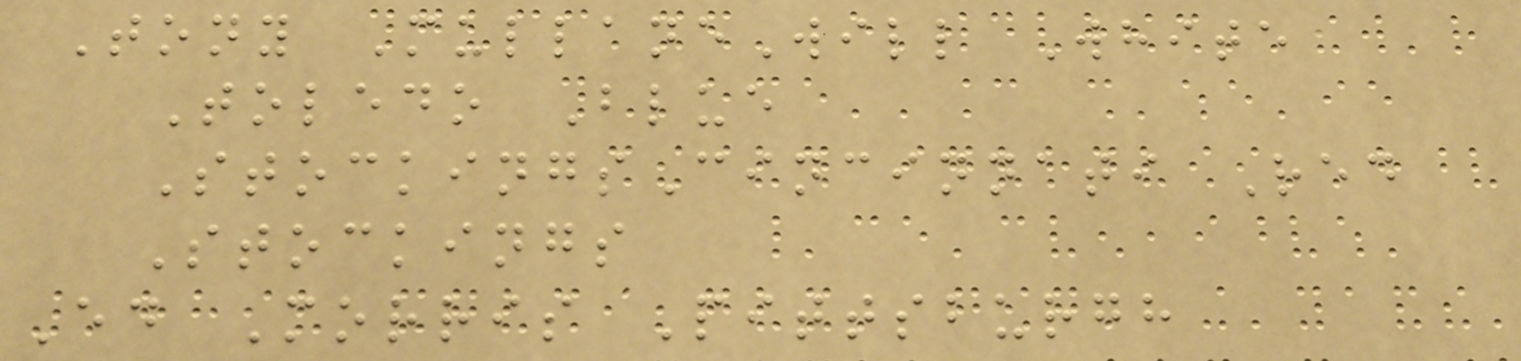Tony MullaneWill White
Toledo Blue
StockingsCincinnati Red
Stockings
Ed Morris Pittsburgh
